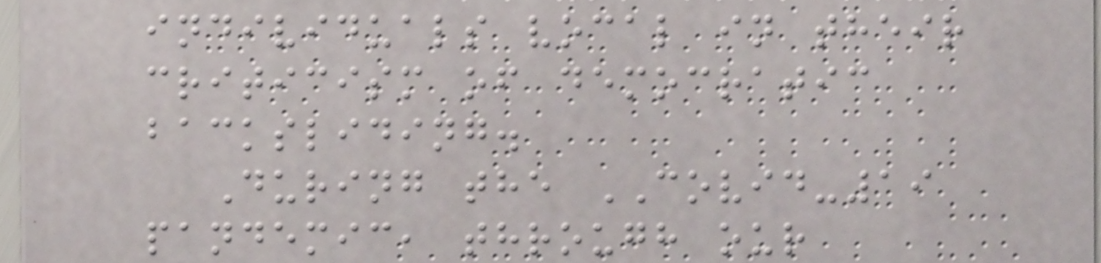individuals vocal in their
criticism of democratic
backsliding.
During the COVID-19
pandemic, through our
